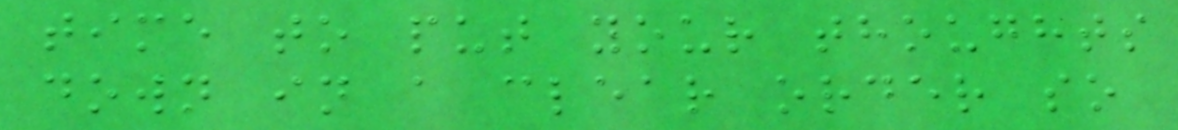time to put your thoughts
down in a clear order so
